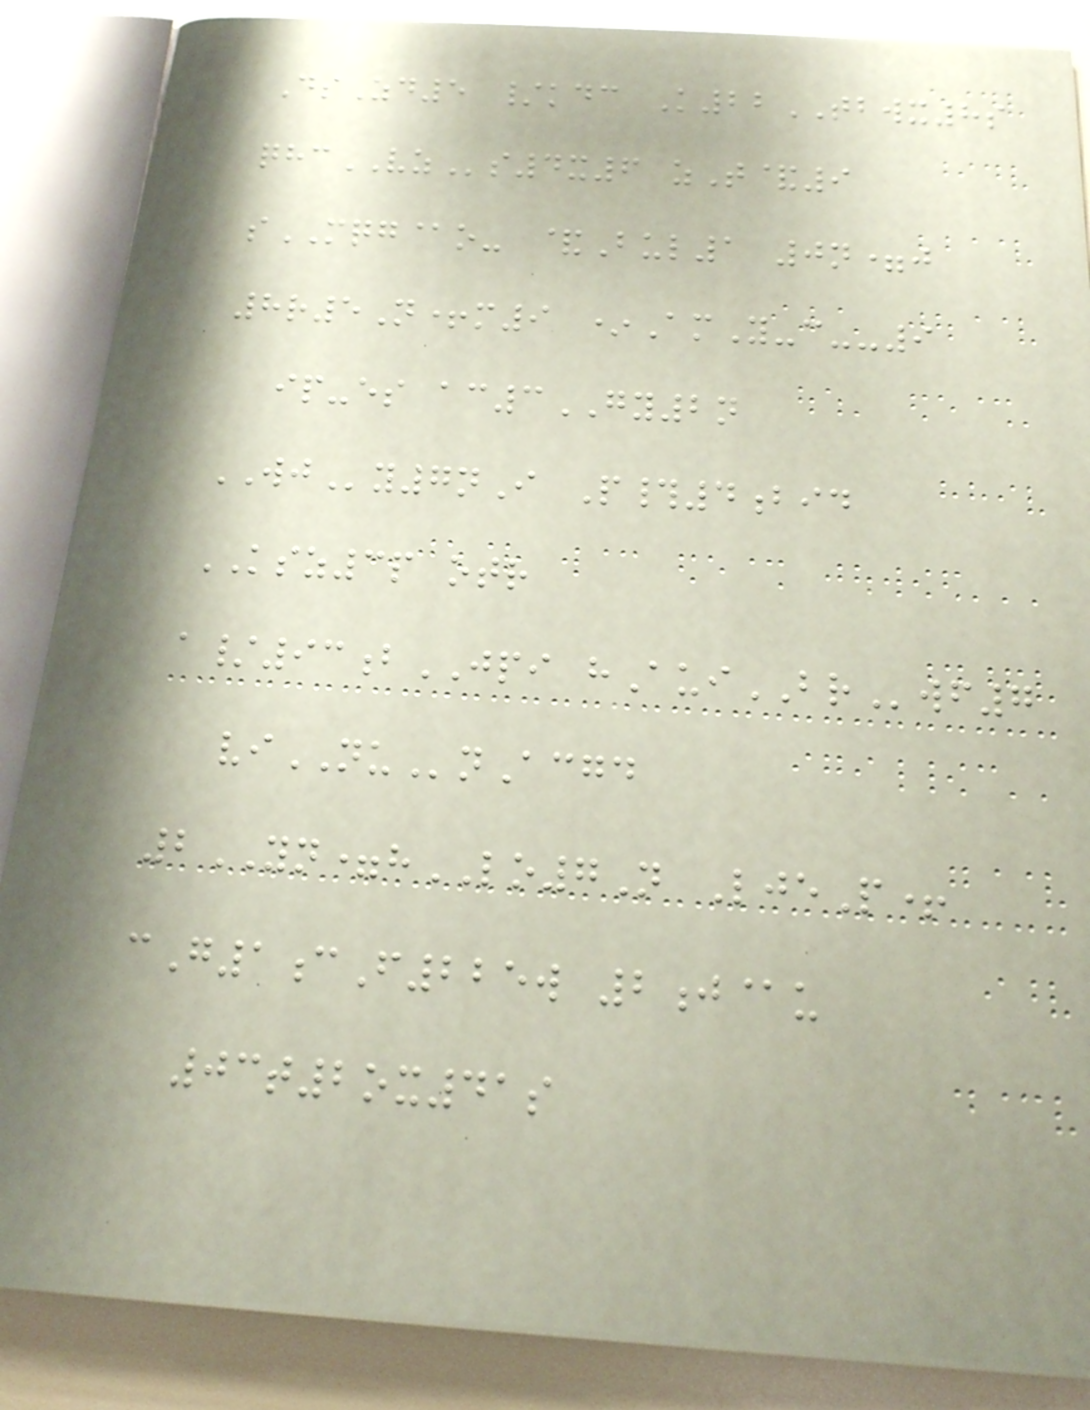DsZd5 /kdc K22TBWX8s
qhcVZs4x6 zT&9
sMQG@o- &Bul1 0n=j
8r5N+m9 *AmY-c--9
ip-es ac3GY2n
WJy7nI P#4bid
KSZ3p otr
a/93bJPI hAuiBRwf7
viNUnAcgd
2YN=hLO7N LjeP+
cG1cF225w 2j@u
03t2ox41s
